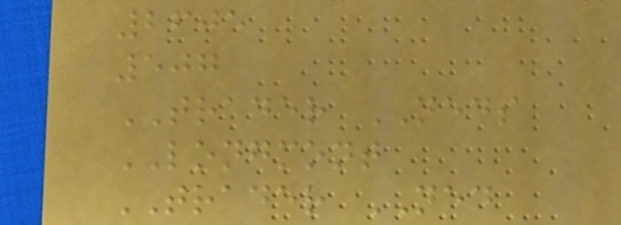2605
507
TRADER NEDS
LONGMONT
TRADER NED
